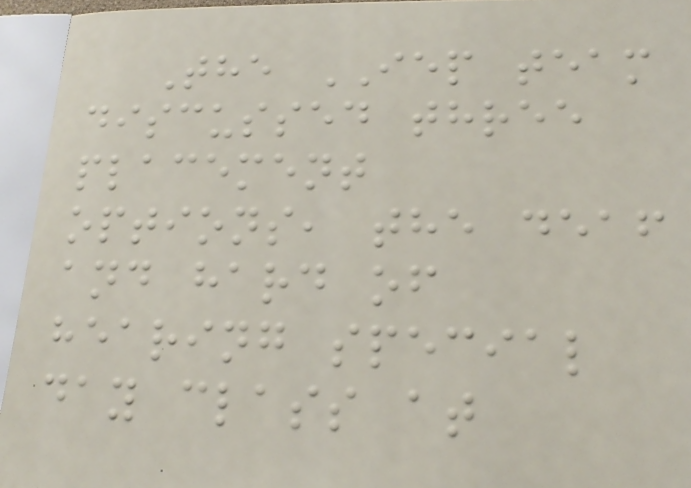The IEP team
discussed three
placement
options, the deaf
and hard of
hearing special
day class at
